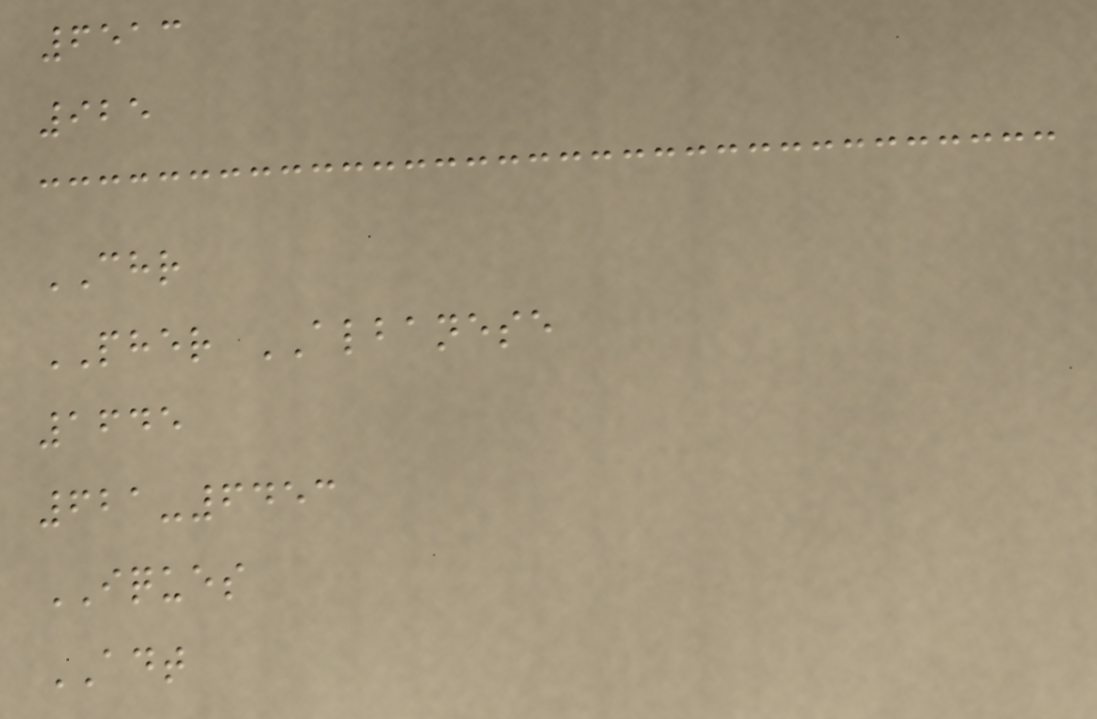6513
925
CHR
PHER ALBANESE
1645
621-6453
IQUES
ADT
